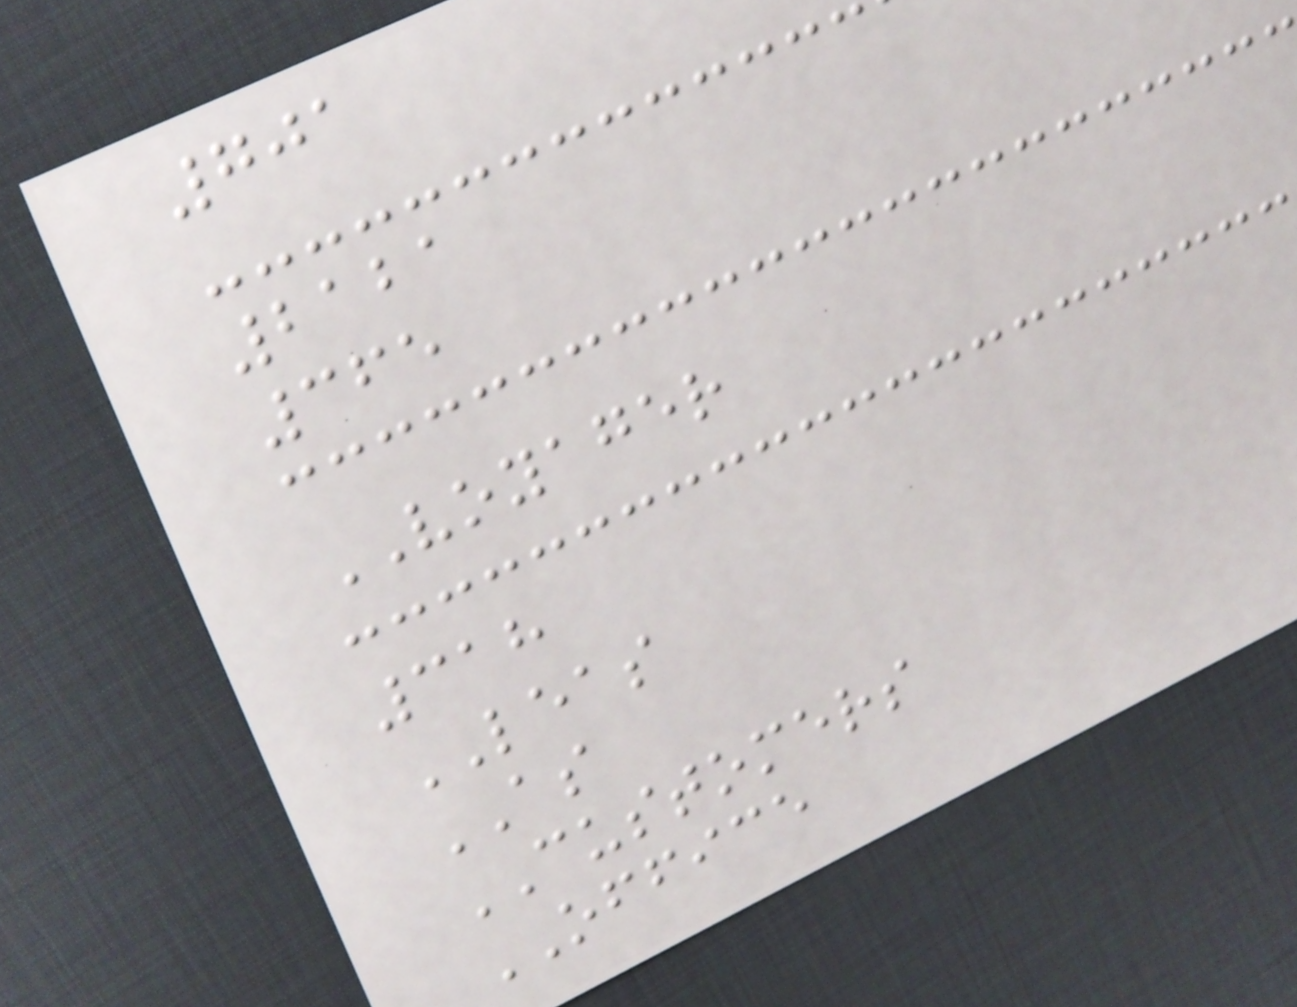701
2121
365
VOYAGER
318
LEAS
AS
CUSTOMERS
OFFICE
